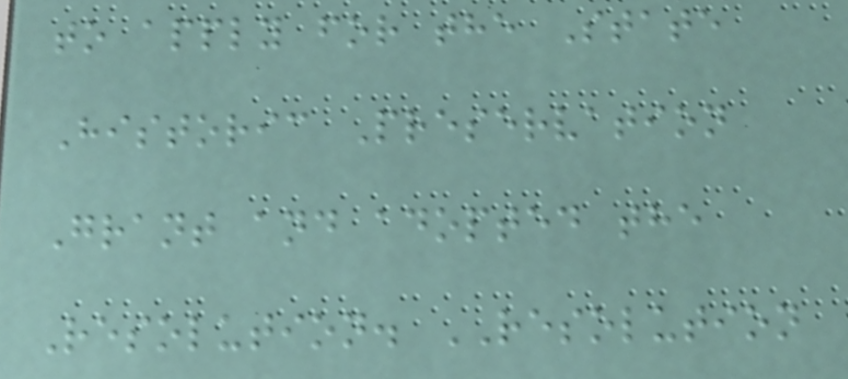to apply for the State
Historic Preservation
Grant and adopted the
Resolution. RESOLUTION
